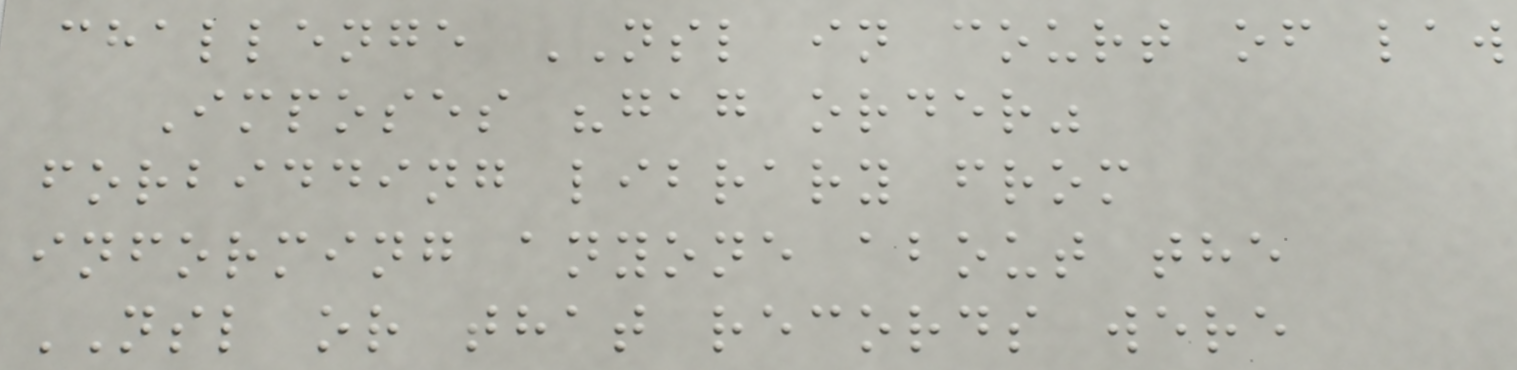challenge NSL in court of law
Imposes "gag order"
forbidding library from
informing anyone about the
NSL or that records were
